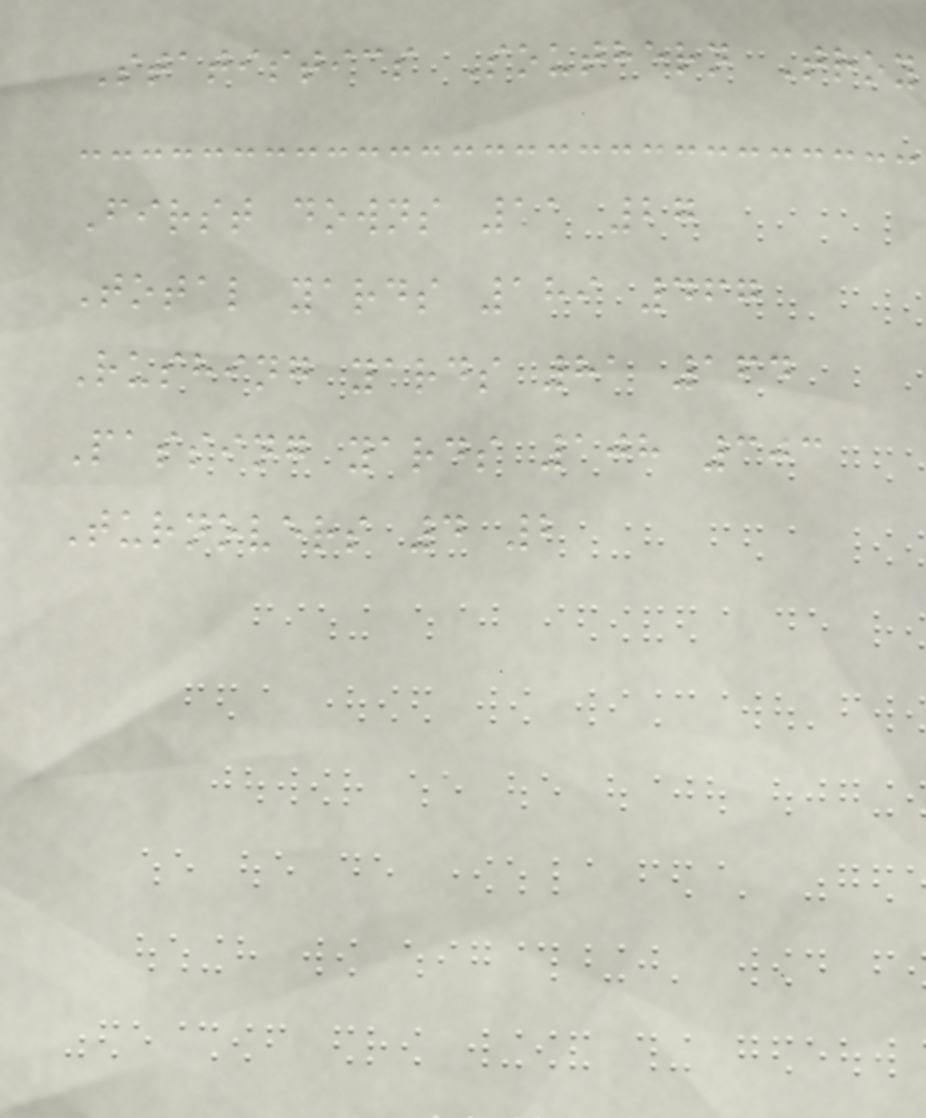Statistics Southern Troy
First downs 11 27
Total yards 189 467
Rushing yards 81 164
Passing yards 108 303
Turnovers 4 2
